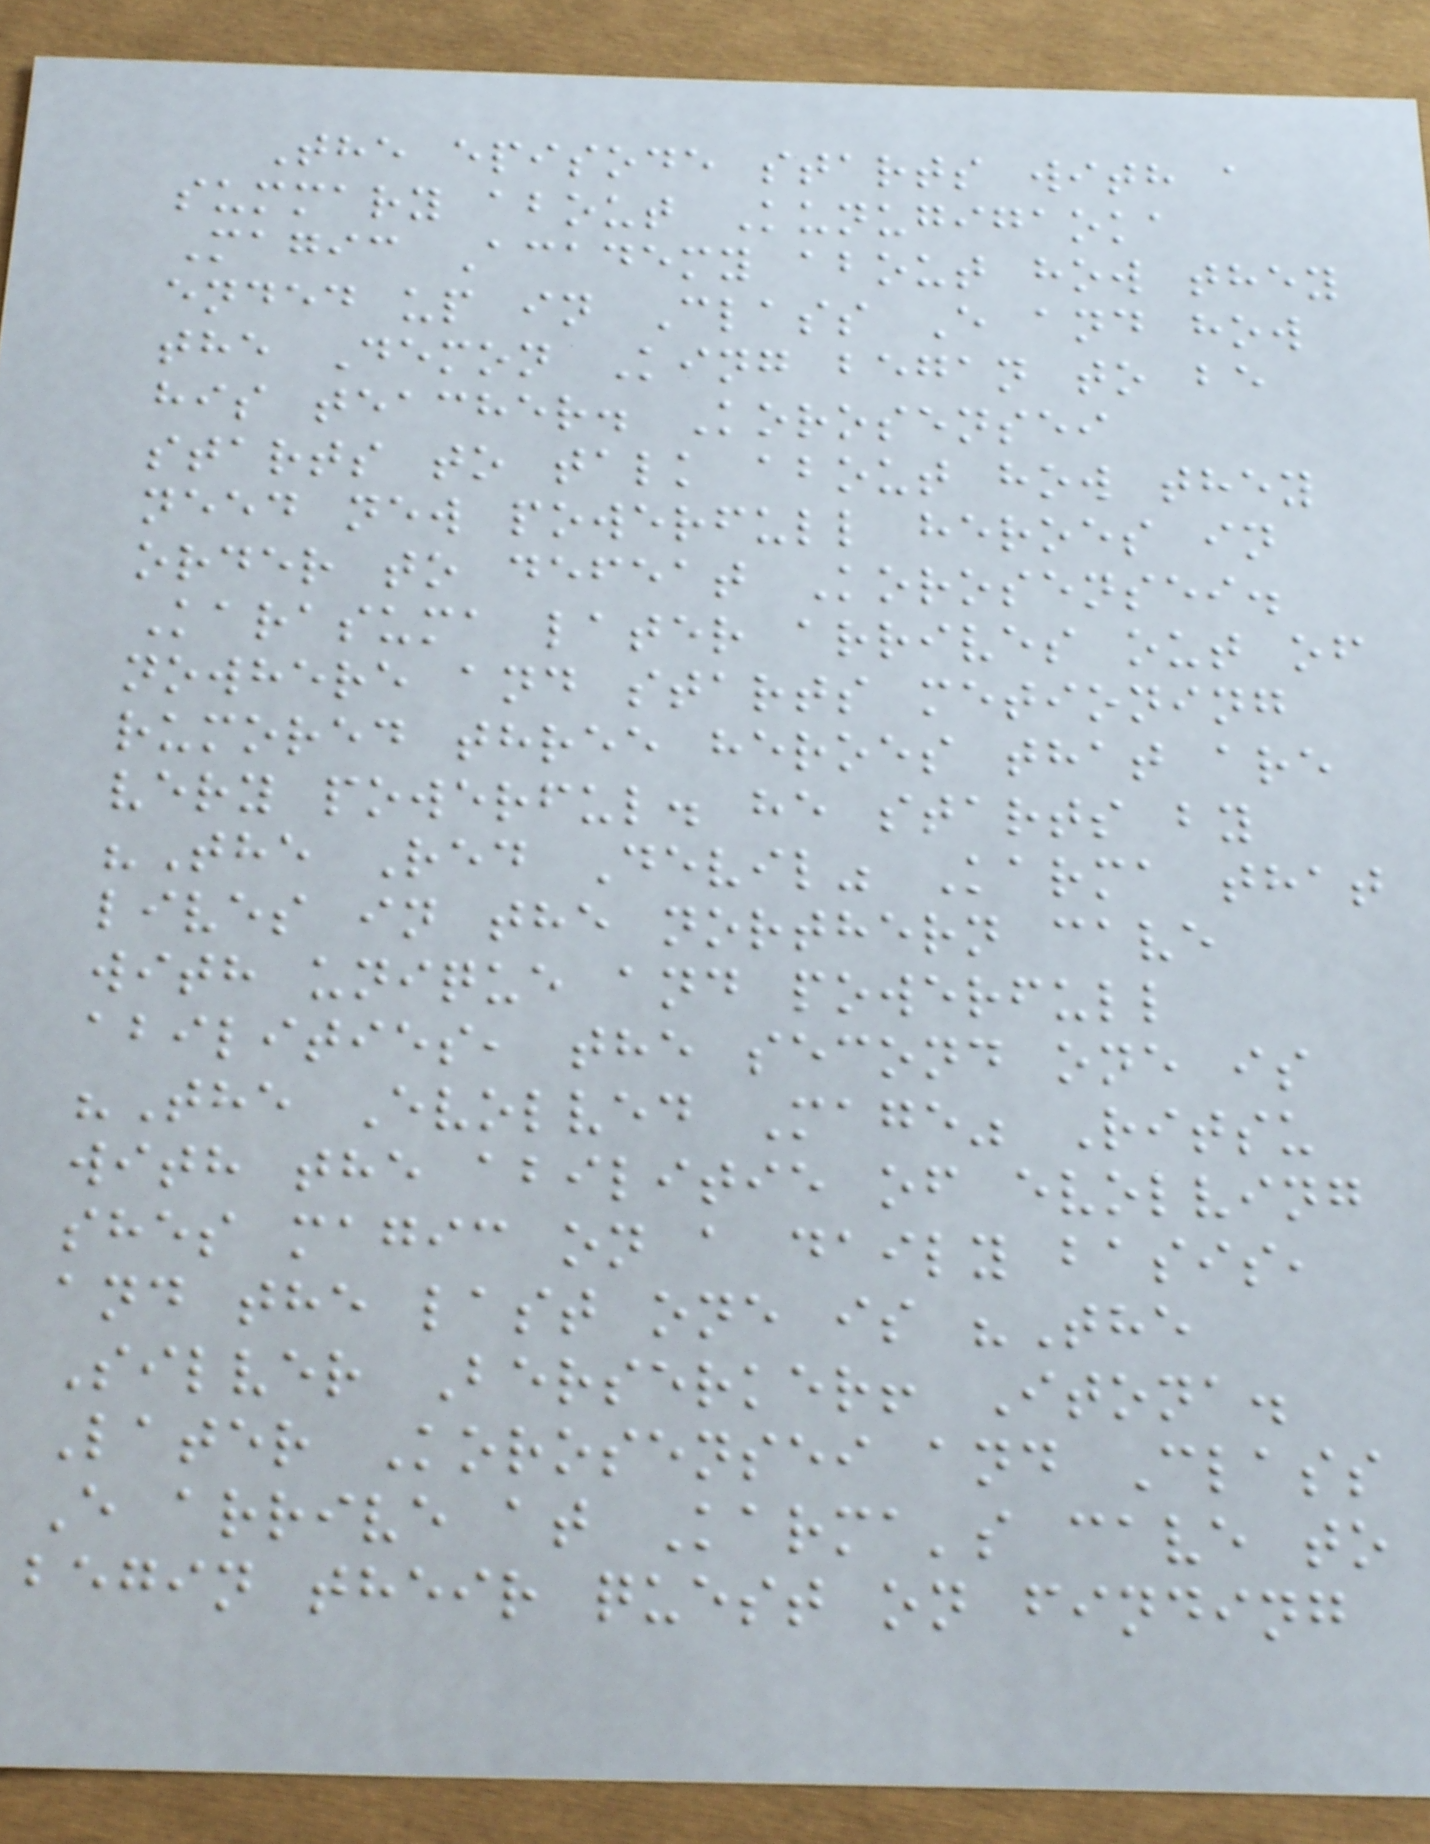The episode starts with a
summary about Kunugigaoka
Magic Academy about how they
ended up in Class E and how
the Demon King began to be
his teacher. Korosensei
starts to talk about how they
need new powerfull heroes in
order to defeat Korosensei.
Karasuma later arrives out of
nowhere and starts metioning
rumored three heroes that are
very powerful. he starts by
"The Red Devil" Karma that
lives in the northern cave
with unique and powerfull
abilities, the second one is
"The Evolved Mage" Ritsu
with the abilitie of evolving
shes magic on a daily basis,
and the last one is "The
Silver Berserker! Itona.
Later Korosensei and Class
E arrive at Karma's cave to
begin their quest on finding
